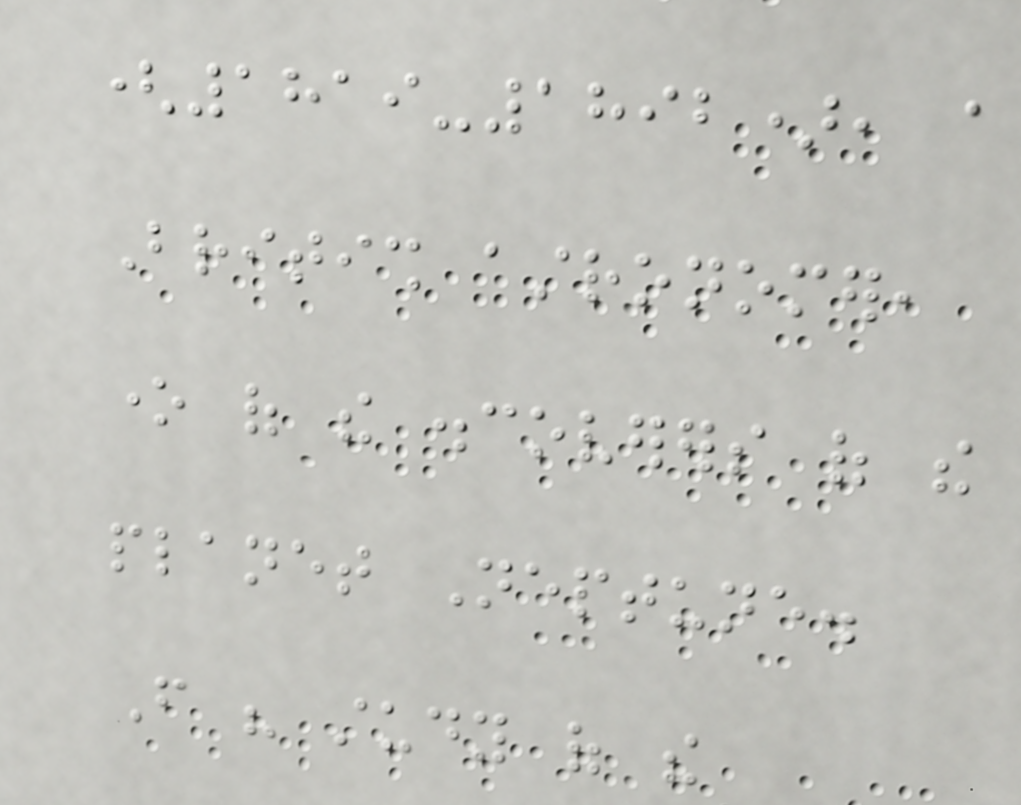(1819-1892), a
British astronomer,
one of the discoverers of the
planet Neptune.
From his study of the
